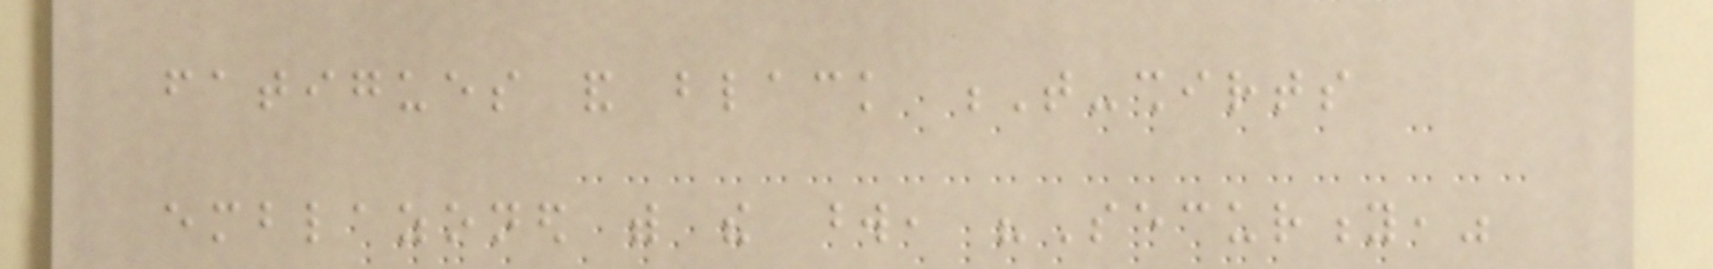fatigues and black T-shirts
emblazoned with the word, "Security,"
